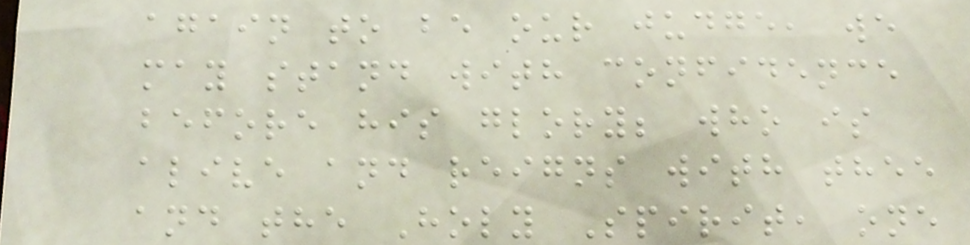again to be our judge, we
may stand with confidence
before his glory; who is
alive and reigns with thee
and the Holy Spirit, one
